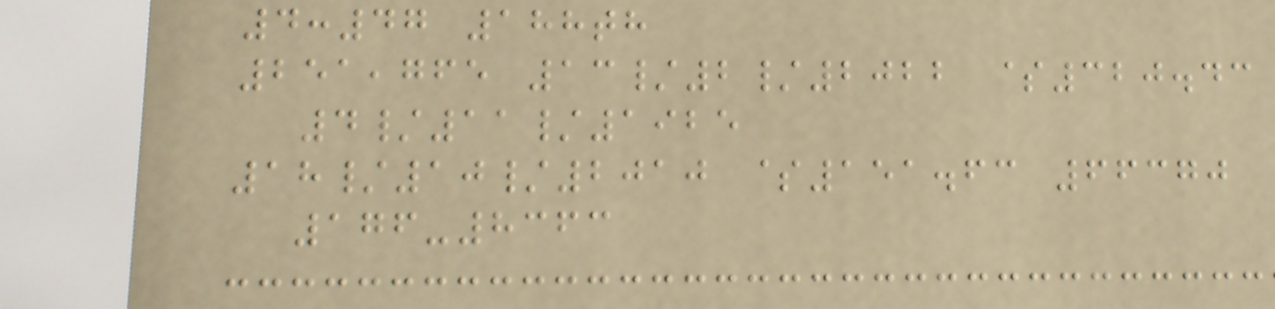4:47 188th
251,765 13/2/2022 $320.43
4/11/1925
18/10/2010 $151.63 66370
176-8363
